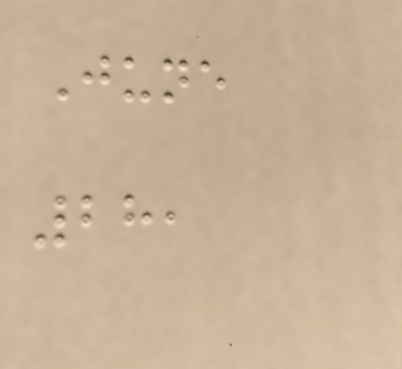June
28,
